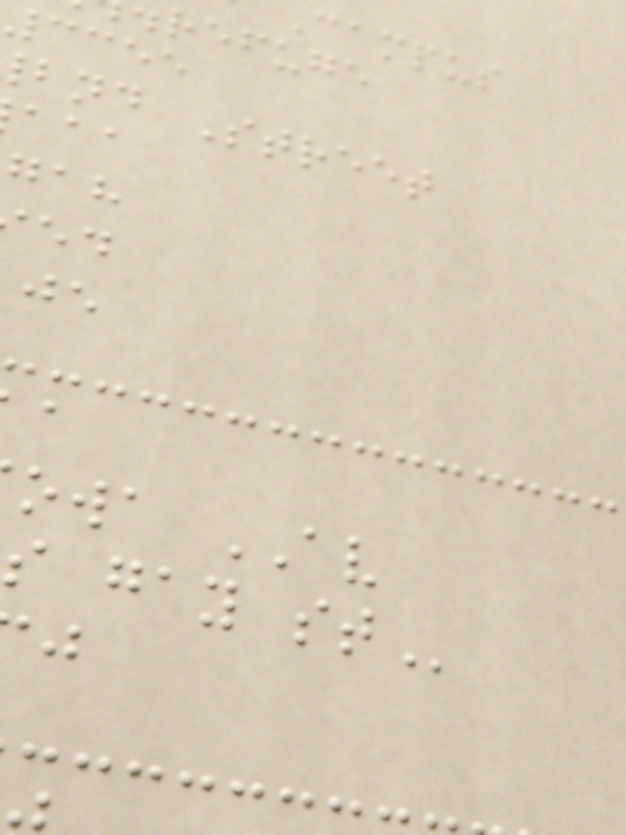campus
refuge
3355
bnd Street
owa AV
s gay
